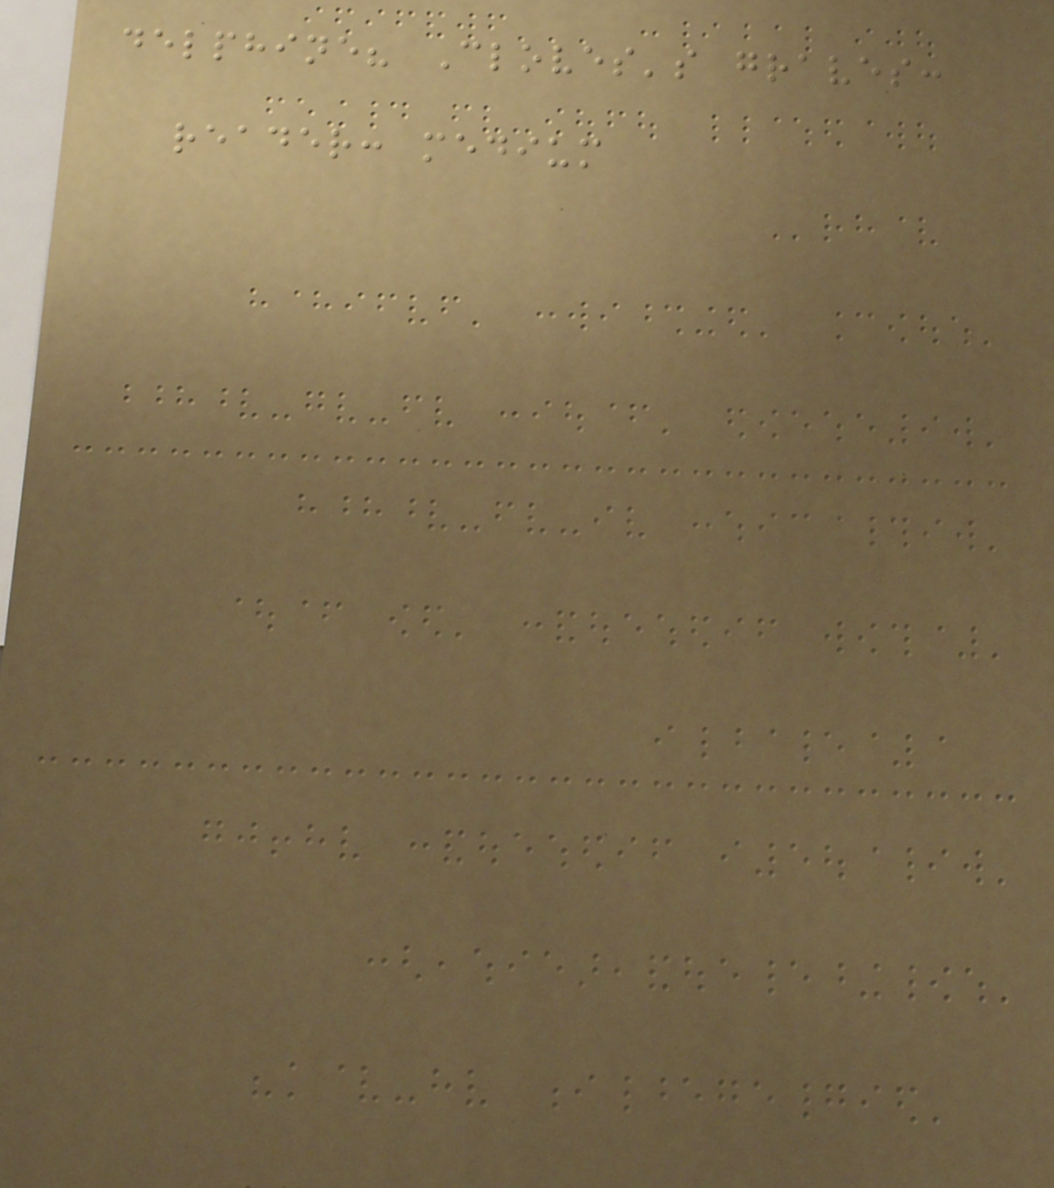delphine? Cloves's graves:
reader: medium
